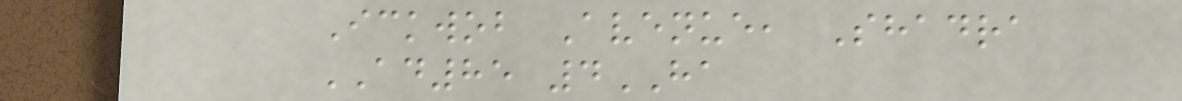Ickwob Avenue, Shadra
AD85 4HA
